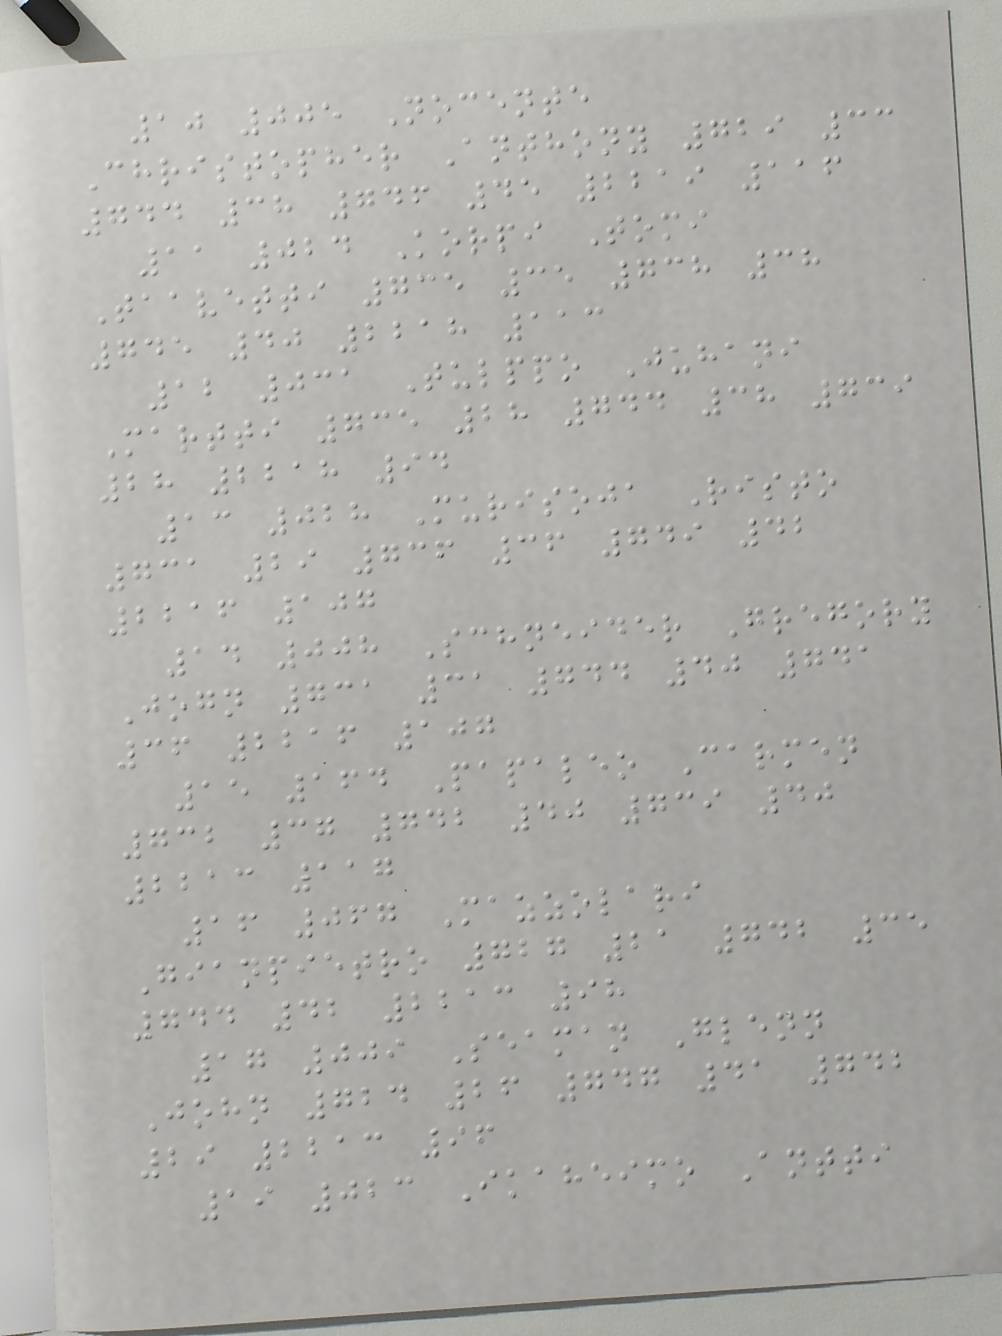10 005 Nocente
Christopher Anthony 729 33
744 38 746 45 2219 116
11 024 Korpi Tomi
Taavetti 735 35 738 38
745 40 2218 113
12 031 Tulppo Juhani
Martti 735 28 744 38 739
28 2218 94
13 028 Murisoja Risto
731 29 736 36 749 42
2216 107
14 008 Schneider Gregory
Jogn 731 31 744 40 741
36 2216 107
15 164 Papaleo Carmen
732 37 742 40 739 40
2213 117
16 067 Mazzolari
Gianpietro 727 21 742 35
744 42 2213 98
17 009 Seaman Glenn
John 724 26 747 41 742
29 2213 96
19 023 Ikaheimo Antti
